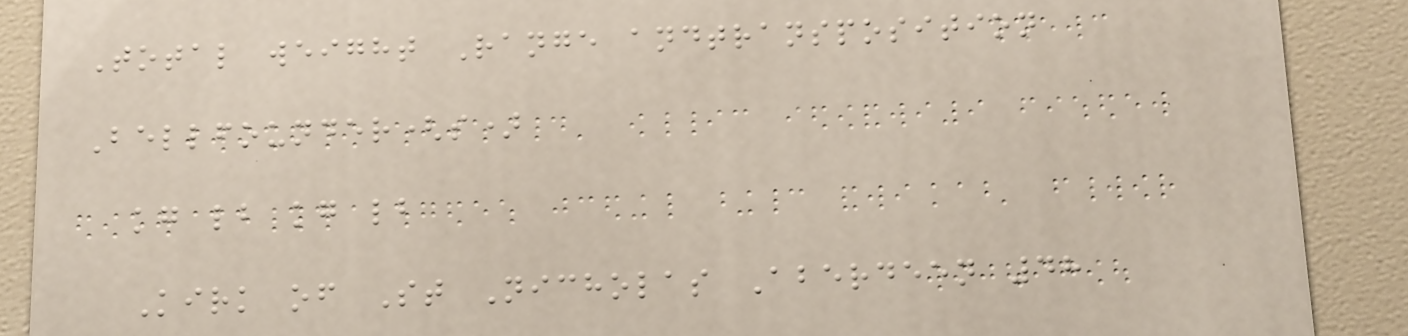Total weight Range andtransposition
Bellfounder(s)
kg lb kg lb
Kirk of St Nicholas Aberdeen 48
